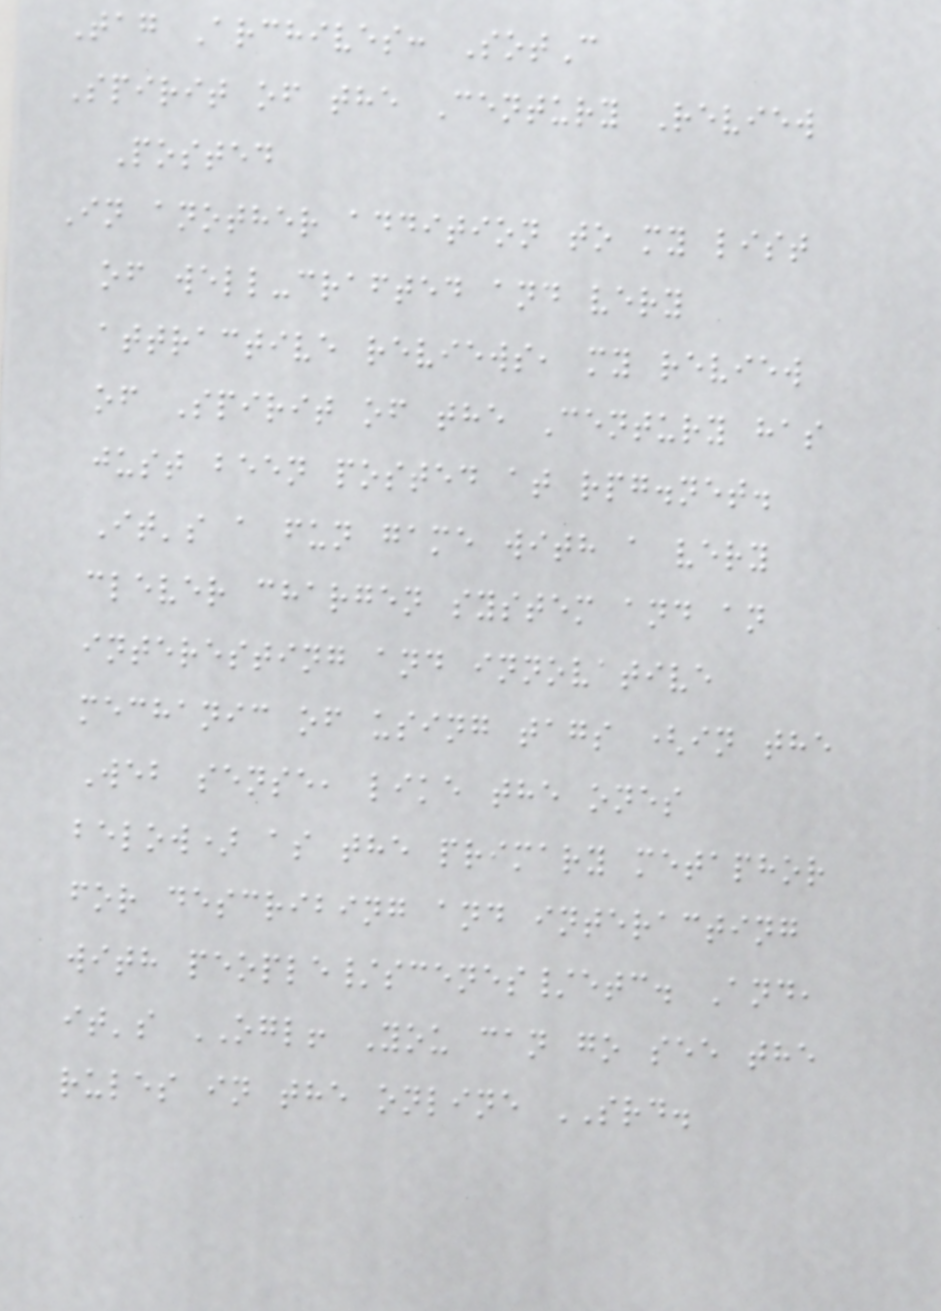Tag Archives: SotC
Spirit of the Century Review
Posted
In another addition to my list
of well-crafted and very
attractive reviews, my review
of Spirit of the Century has
just been posted at rpg.net.
It's a fun game with a very
clever chargen system and an
interesting and innovative
mechanic of using tags (in the
Web sense, like the ones
below) as the primary metaphor
for describing and interacting
with people/scenes/etc. And,
it's OGL! You can go see the
rules in the online SRD.
